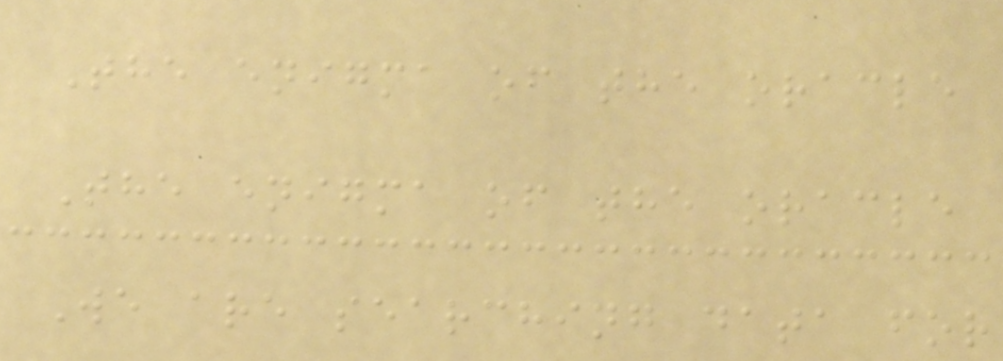The enigma of the oracle
The enigma of the oracle
We are searching data for
